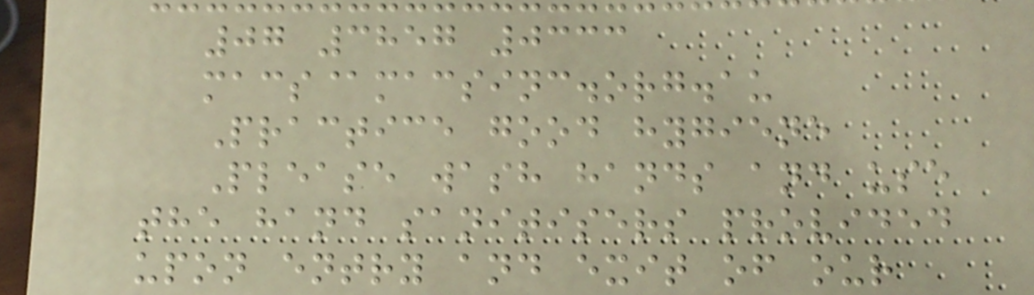07 3857 0333
macs@macsinc.org.au
Practice good hygiene
Please wash hands and use
the hand sanitisers provided
upon entry and exit of our
